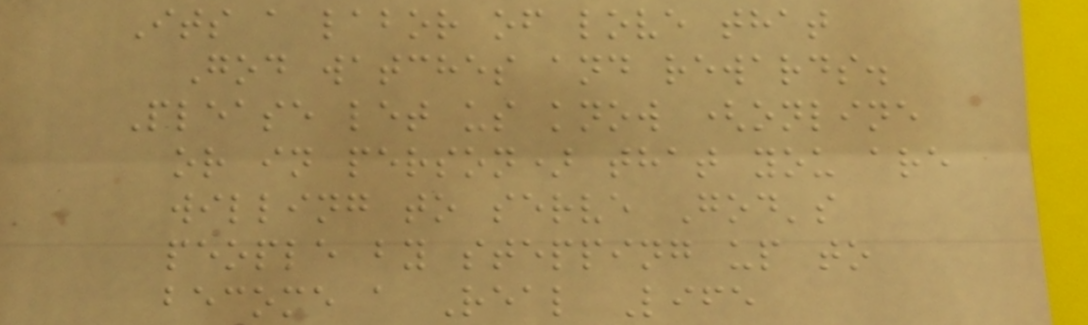Its a labor of love that
God watches and rewards.
Please let us know (online
or in person) that you are
willing to serve God's
people by stepping up to
become a Real Life
